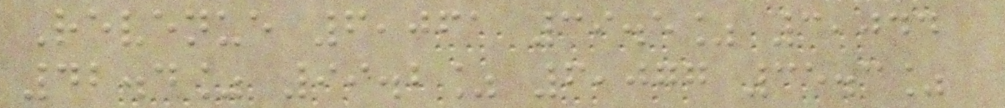Revenue 6,061 39.5% 3,044
42.4% 99.2% 6,077 35.3%
